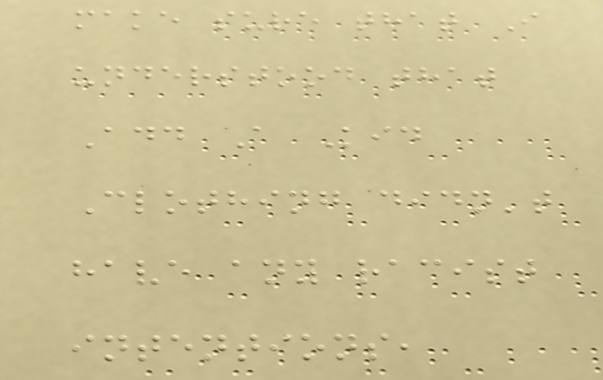make sure that I
understood that
Add A Kid
Clothing didn't
have any racist
intentions,
